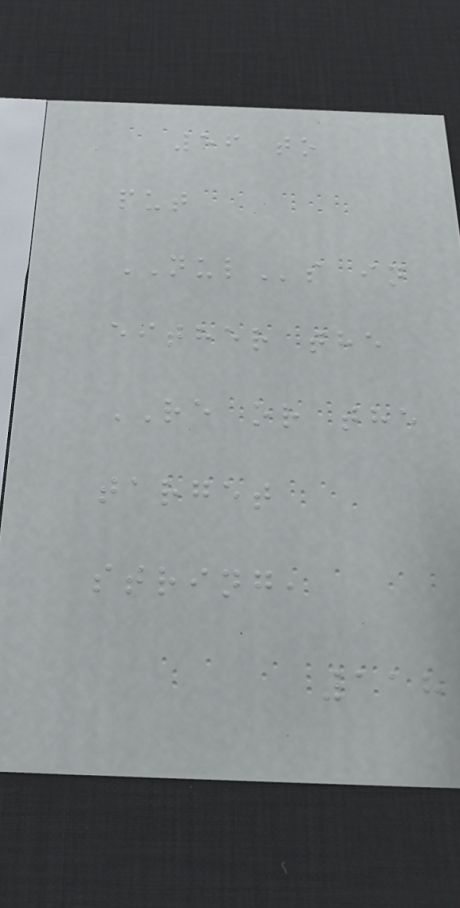56 to
put
NULs in
either the
RE or the
target
string,
118
